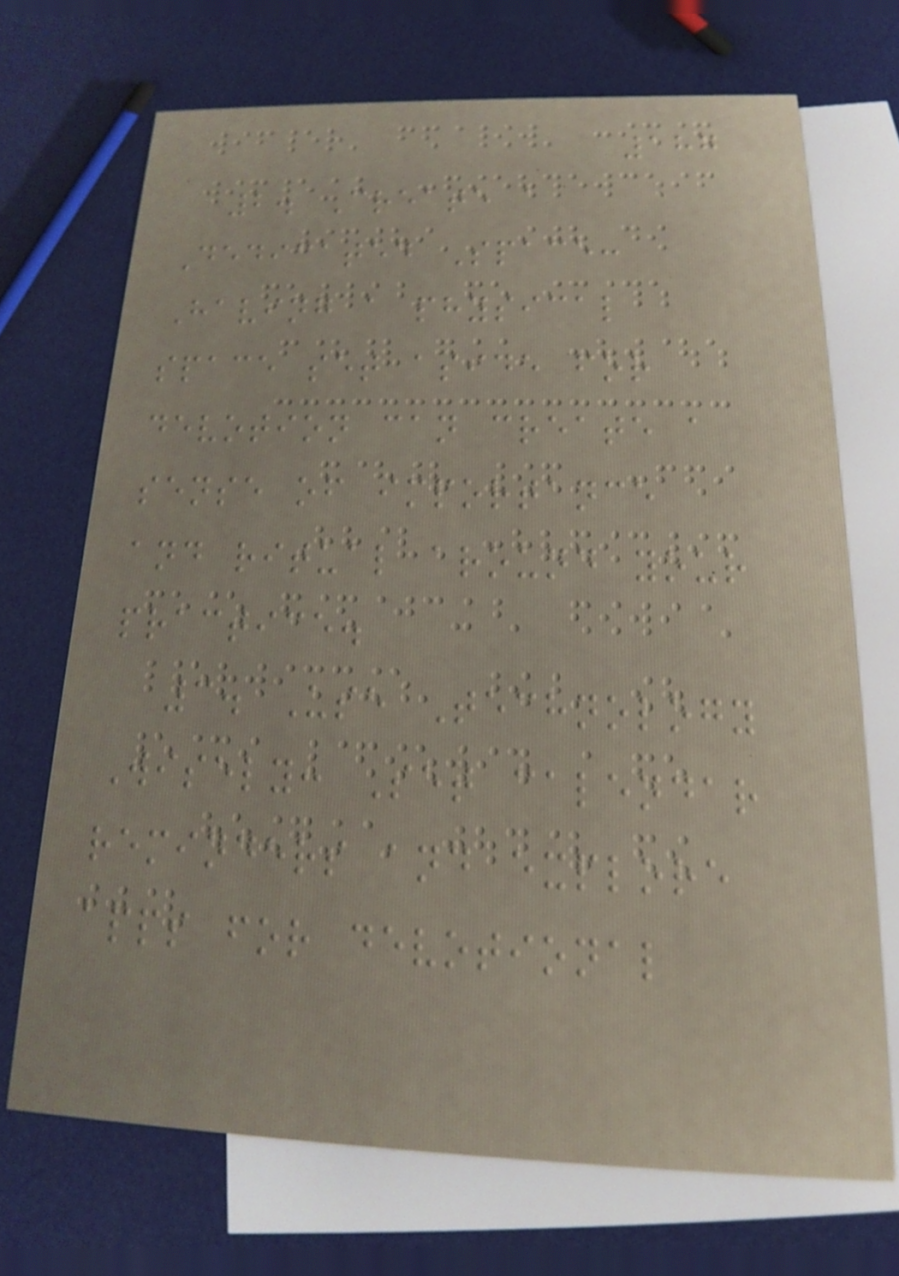187
2. Create a
Dedicated Space:
Having a physical
space set aside for
devotion can create a
sense of importance
and ritual around your
practice.
3. Use Technology
Wisely: Set calendar
reminders and explore
apps for devotional
